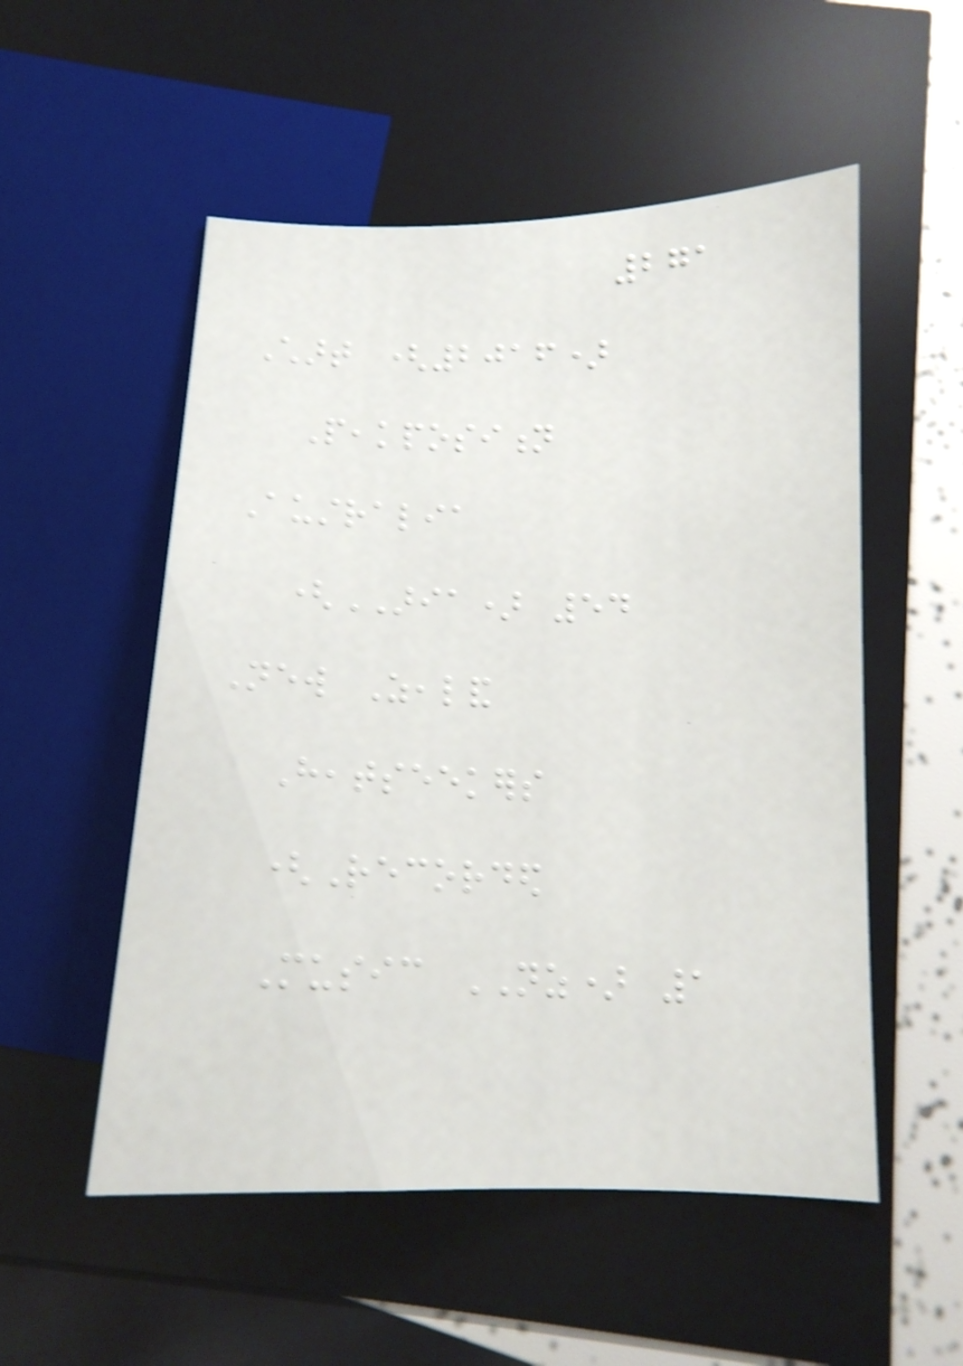271
Chart (2016)
Peakposition
Australia
(ARIA) 54
New Zealand
Heatseekers
(Recorded
Music NZ) 1
